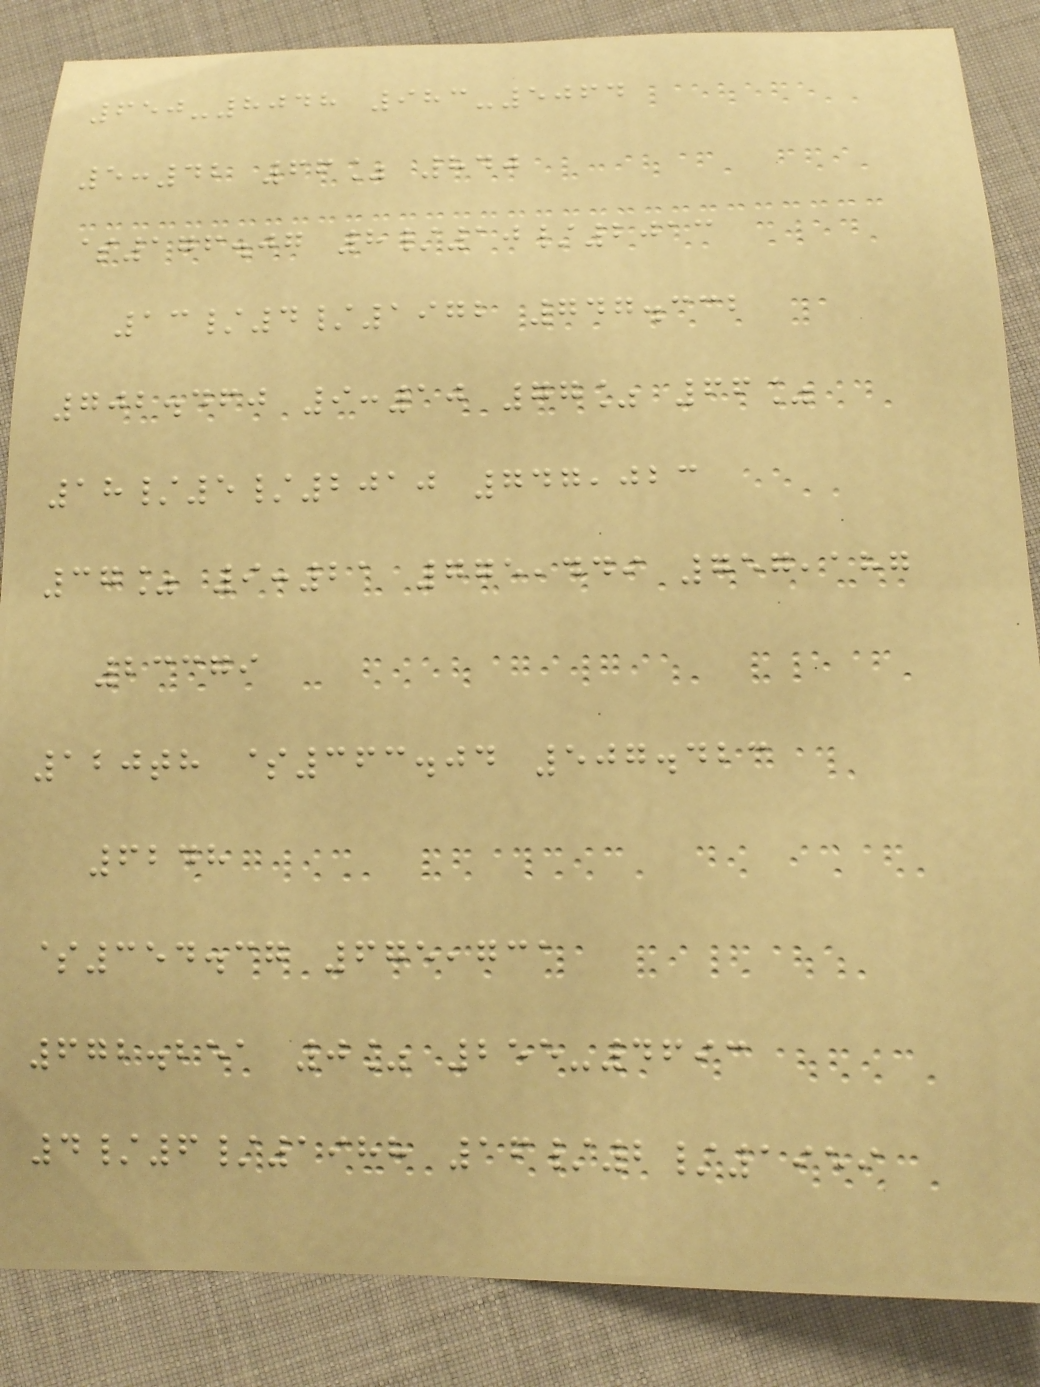650-8048 983-5064
5:42 66% 840
$176.07 8/10/2013
13/4/1972 747.332
702.460 9:10 77% 66%
18/5/2010 747,023
37% 9:21 775,449 757,187
23379
120th $363.04 507.423
6248
$354.37 675,731
672.251 0% 255-4693
4/6/1988 16/2/1959
